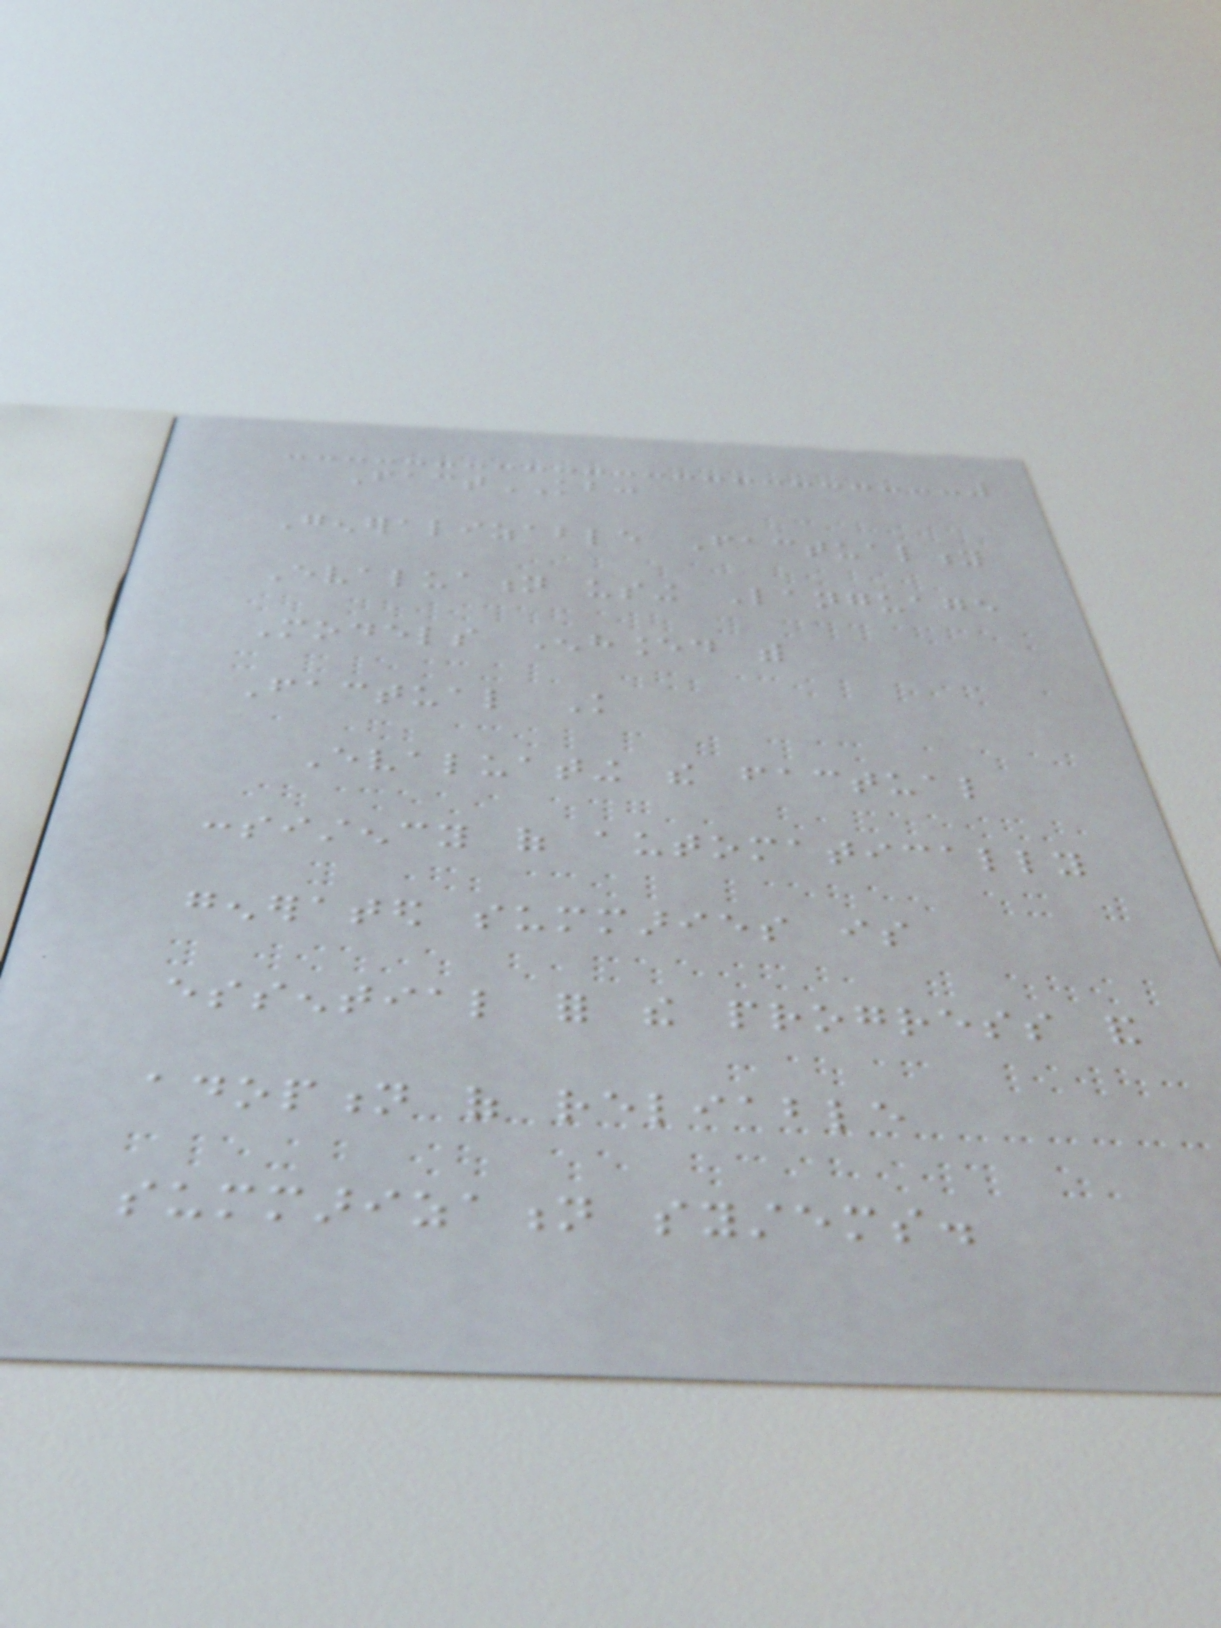FactKB:
Generalizable Factuality
Evaluation using Language
Models Enhanced with
Factual Knowledge
Evaluating the factual
consistency of automatically
generated summaries is
essential for the progress and
adoption of reliable
summarization systems.
